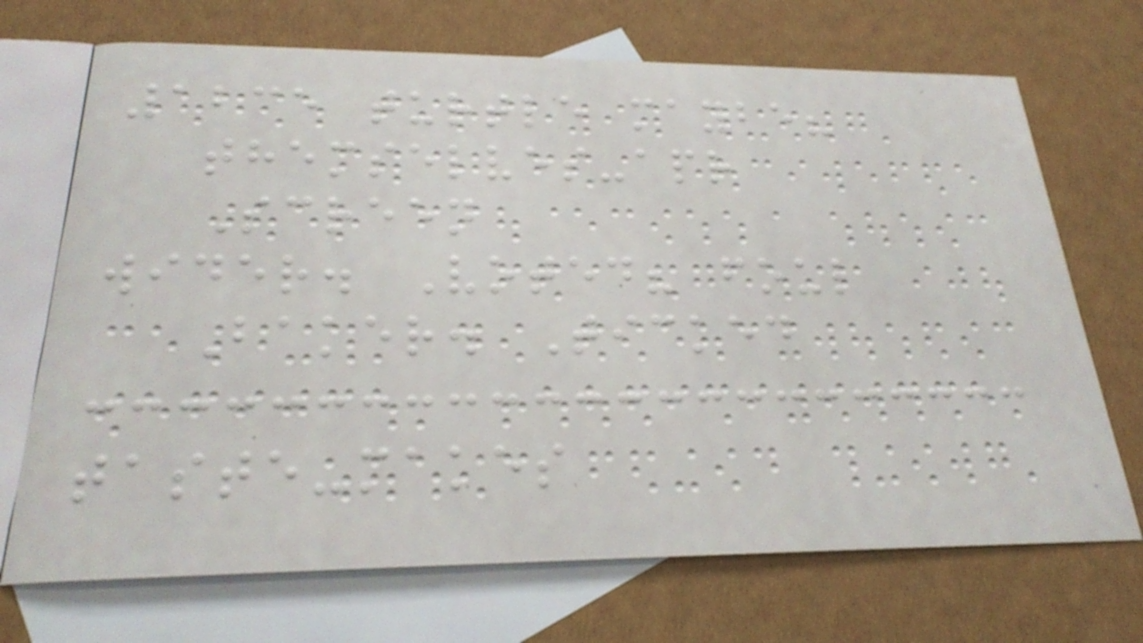1235 turtle maybe?
themselves-apr
Screen
wider. Voted? foul
Baker. Ticked
taste-makes
